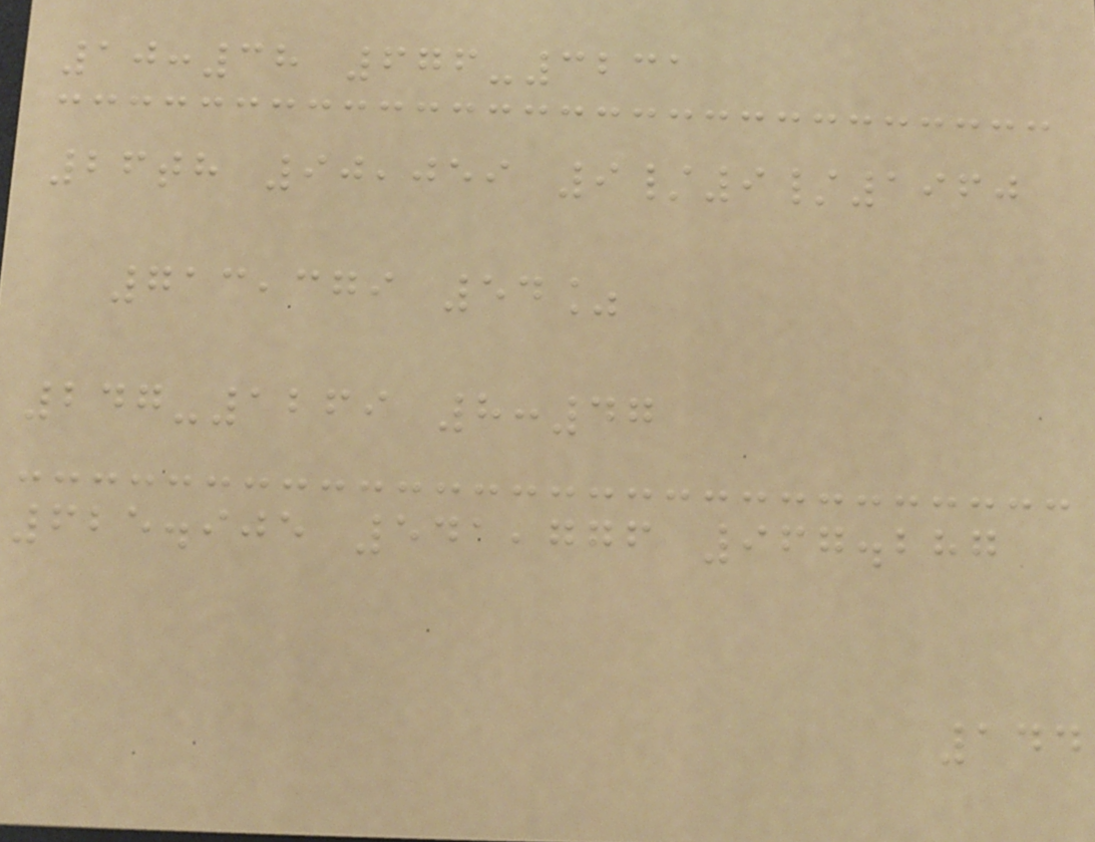10:38 676-3231
26th 90,059 9/9/1960
713,379 54%
247-1269 8:47
625.905 541,776 967.287
144
